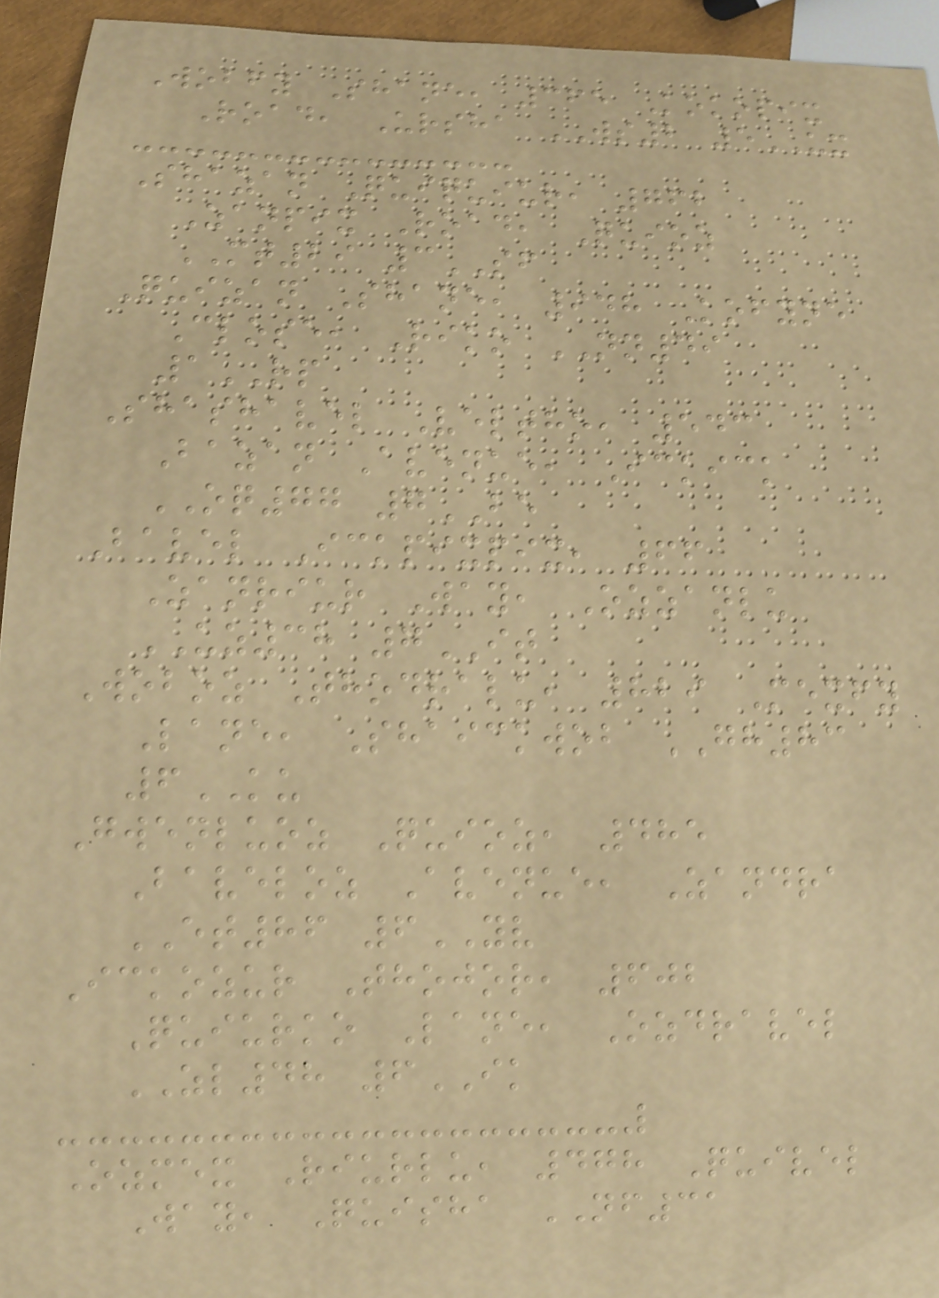Wobfy Shane, 365 Kokopix
Road, Ursha WS2 5UX
Shazan Quiquiur, 762
Zanpix Road, Quioz
MT29 3SF
Quizan Shane, 948 Kofyne
Close, Riko NN49
1RP
Shashavel Veltho, 543
Bazan Avenue, Ickick
OQ77 7BE
Bavel Ickpixpix, 66
Zanriur Way, Ozzanlu
UZ38 7IT
Woboz Thodralu, 829 Mexfy
Lane, Shaickwob GH83
6KU
Gwenluoz Quioz, 485
Baveloz Avenue, Zandra
ET86 6YV
Ickozur Thojor, 602
Quiurko Lane, Ozdravel
ZL48 6IK
Ozmex Riurlu, 478 Quivel
Way, Quisha NF31
